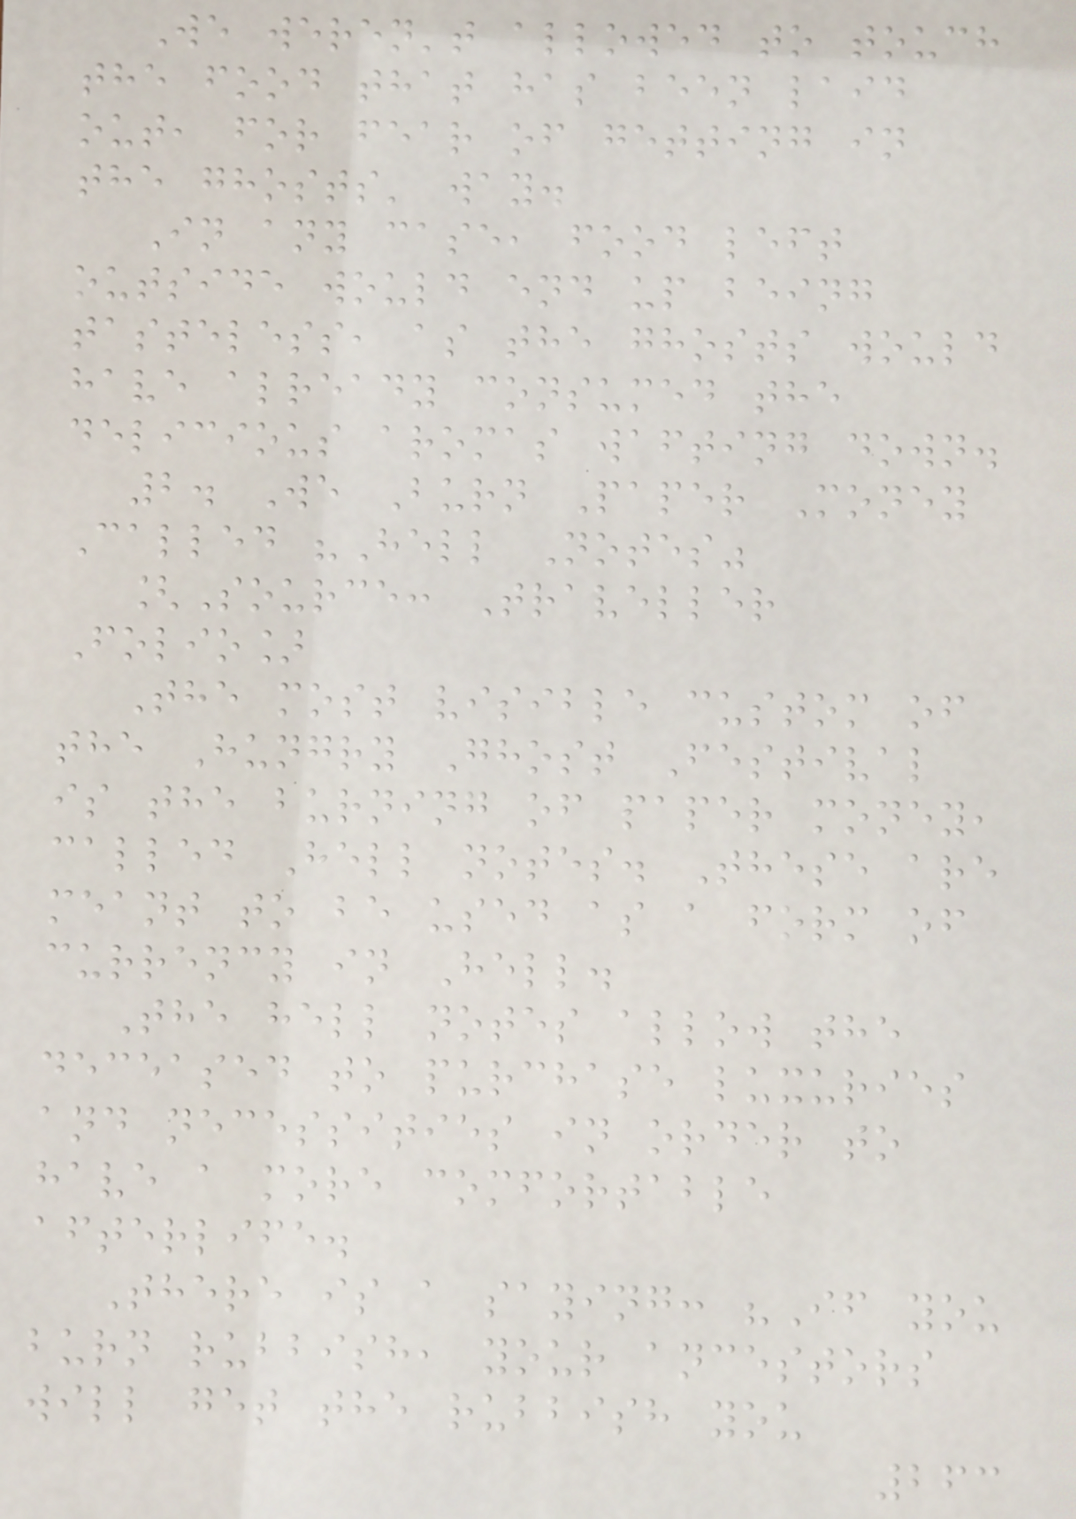We weren't allowed to touch
the food that has been laid
out, for fear of getting in
the ghosts' way.
In any case, food left
outside would end up being
tasteless, as the ghosts would
have already consumed the
delicious aromas wafting down.
2. We Burn Paper Money
Called "Hell Notes"
[Source: Traveller
Folio]
The most visible custom of
the Hungry Ghost Festival
is the burning of paper money,
called Hell notes. These are
meant to be used as a form of
currency in Hell.
The hell notes allow the
deceased to purchase luxuries
and necessities in order to
have a more comfortable
afterlife.
There is a saying: "If you
burn rubbish, your ancestors
will get the rubbish you
263
